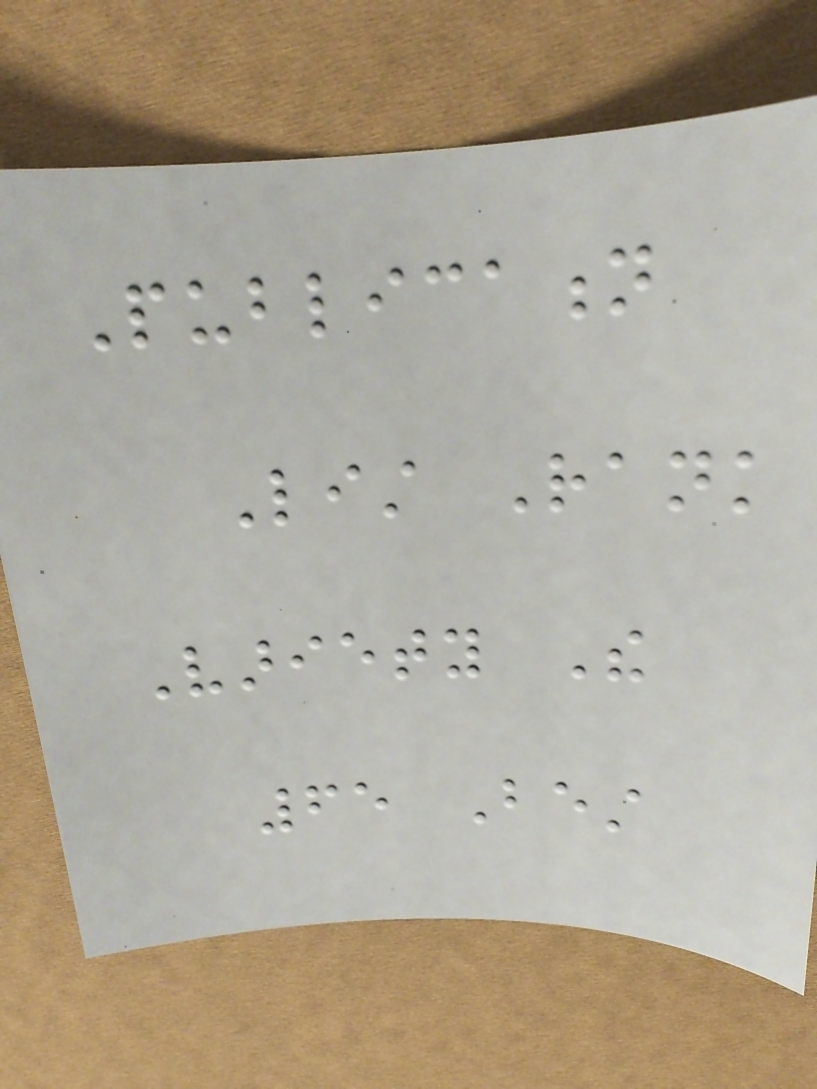Publication
List Rank
Variety The
65 Best
